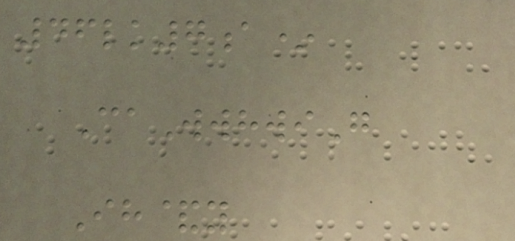46lk7a*
CaWwhwiG
Ih&y
